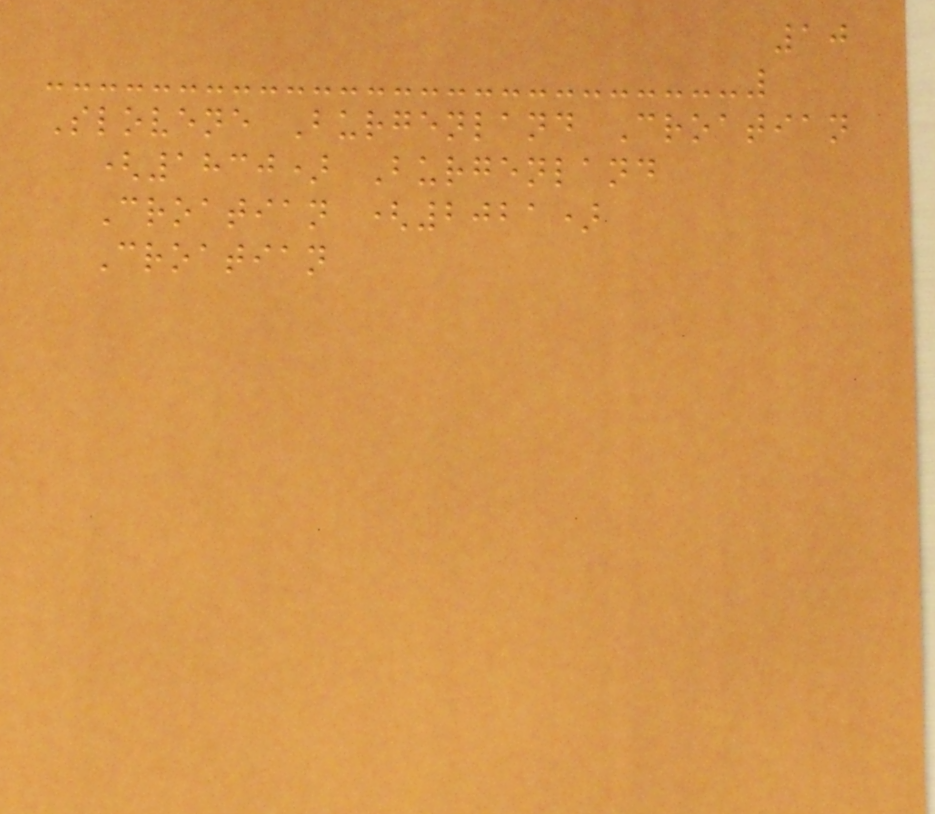10
Slovene Burgenland Croatian
(1830) Burgenland
Croatian (2021)
Croatian
